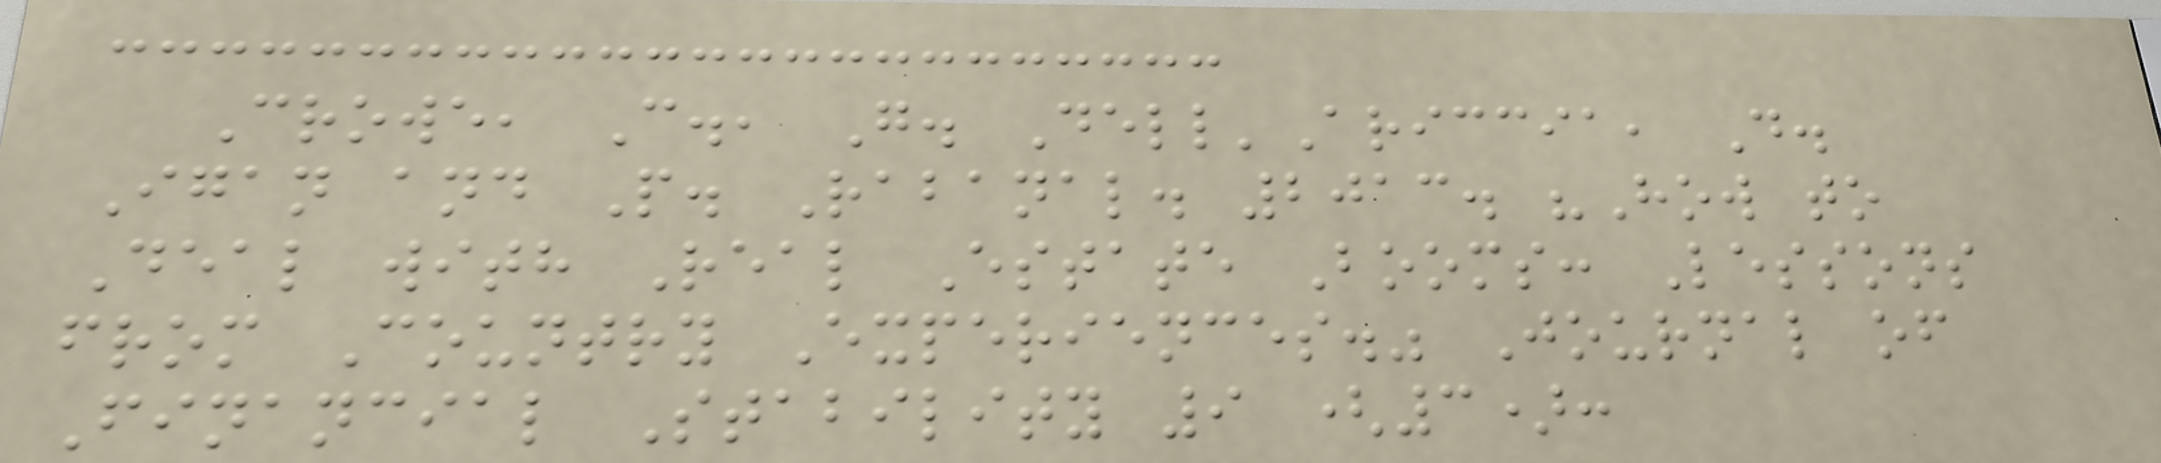Crowe, C., G. Dell'Ariccia, D.
Igan and P. Rabanal. 2013. "How to
Deal with Real Estate Booms: Lessons
from Country Experiences." Journal of
Financial Stability 9 (3):
